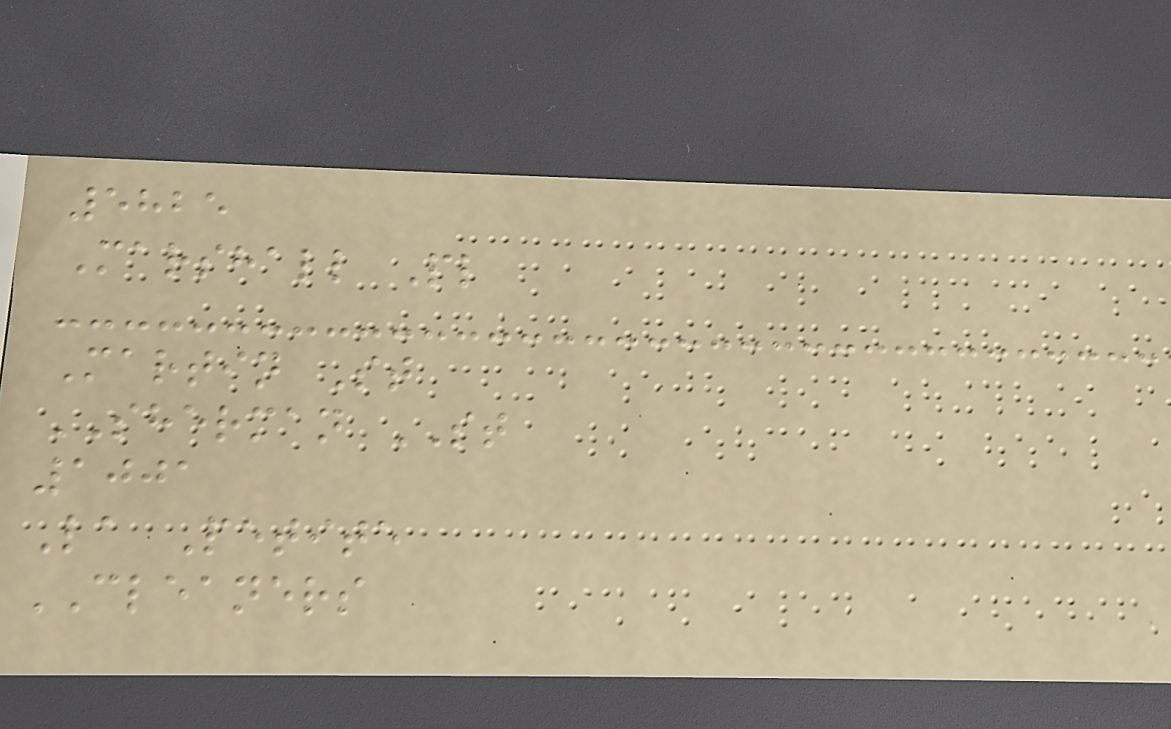5825
Marshall Pl
Martin St
SHERMAN ST
1001
La Petite
CLEANERS
